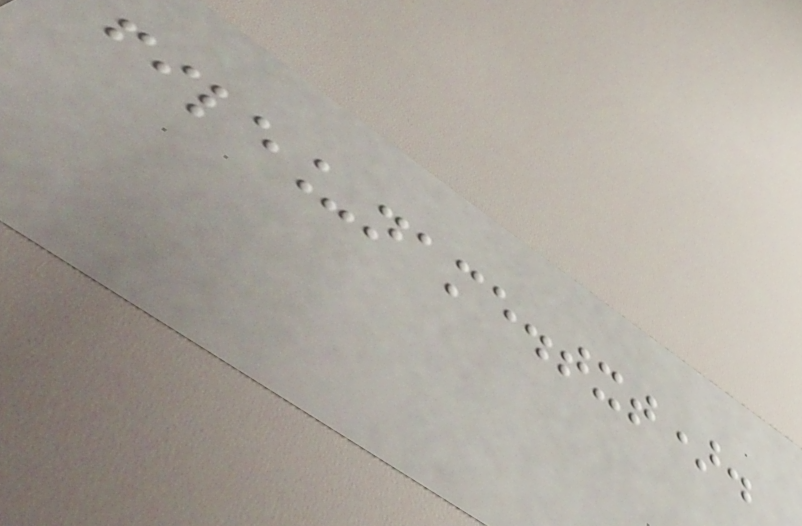file_name.txt).
